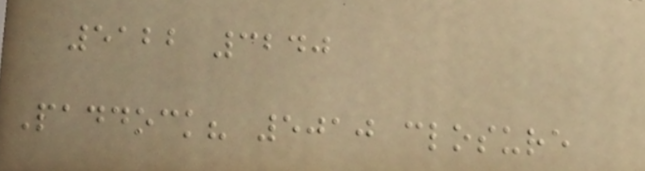5122 3240
Paddock? 5010 closure
